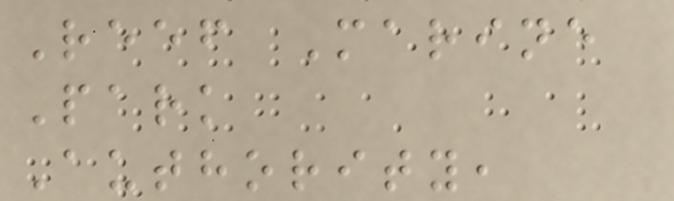Reef Marine
Park
Authority,
